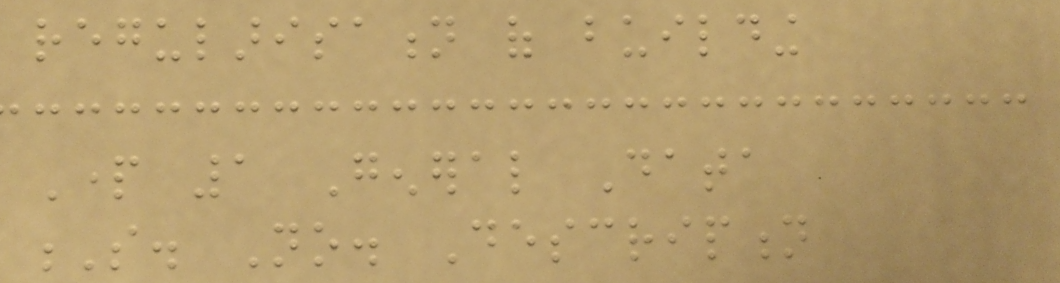regularisation of building
Part 1 General Data
S. No. Description
